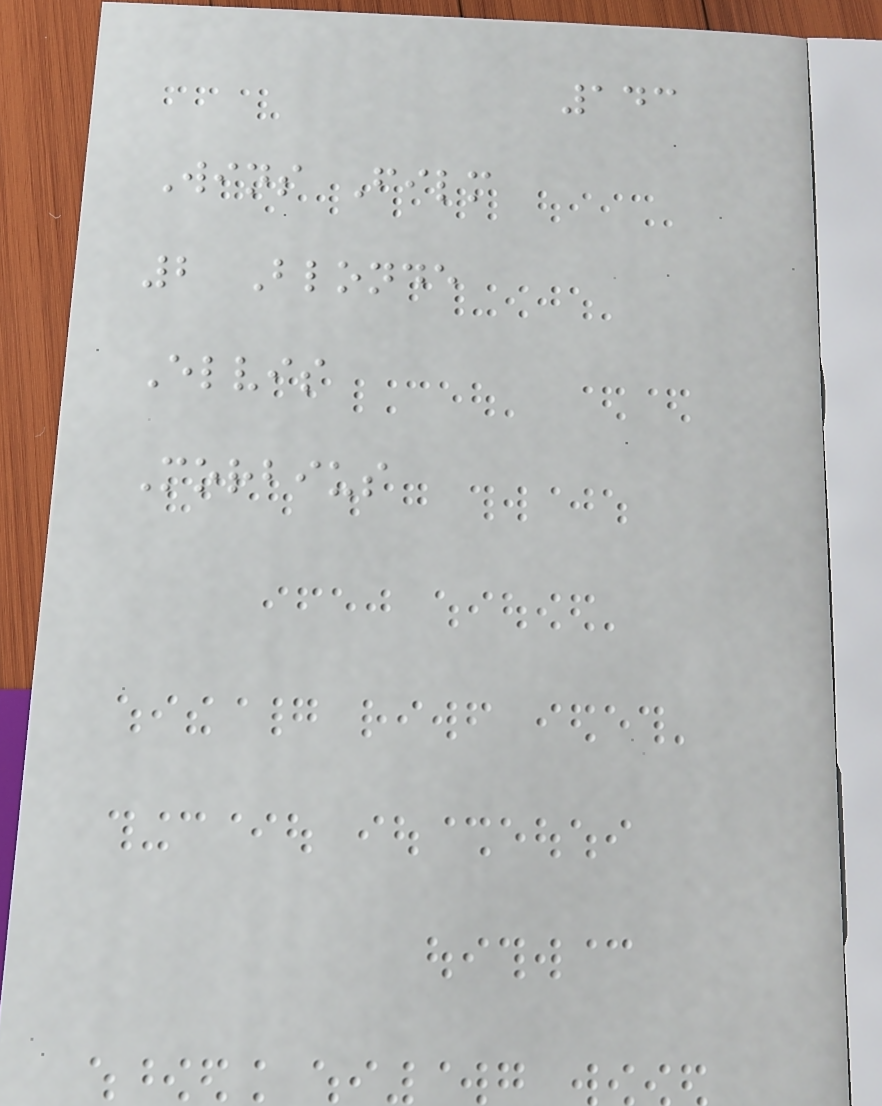143
Wins Film
2 Blonde
Elvis
Morbius
